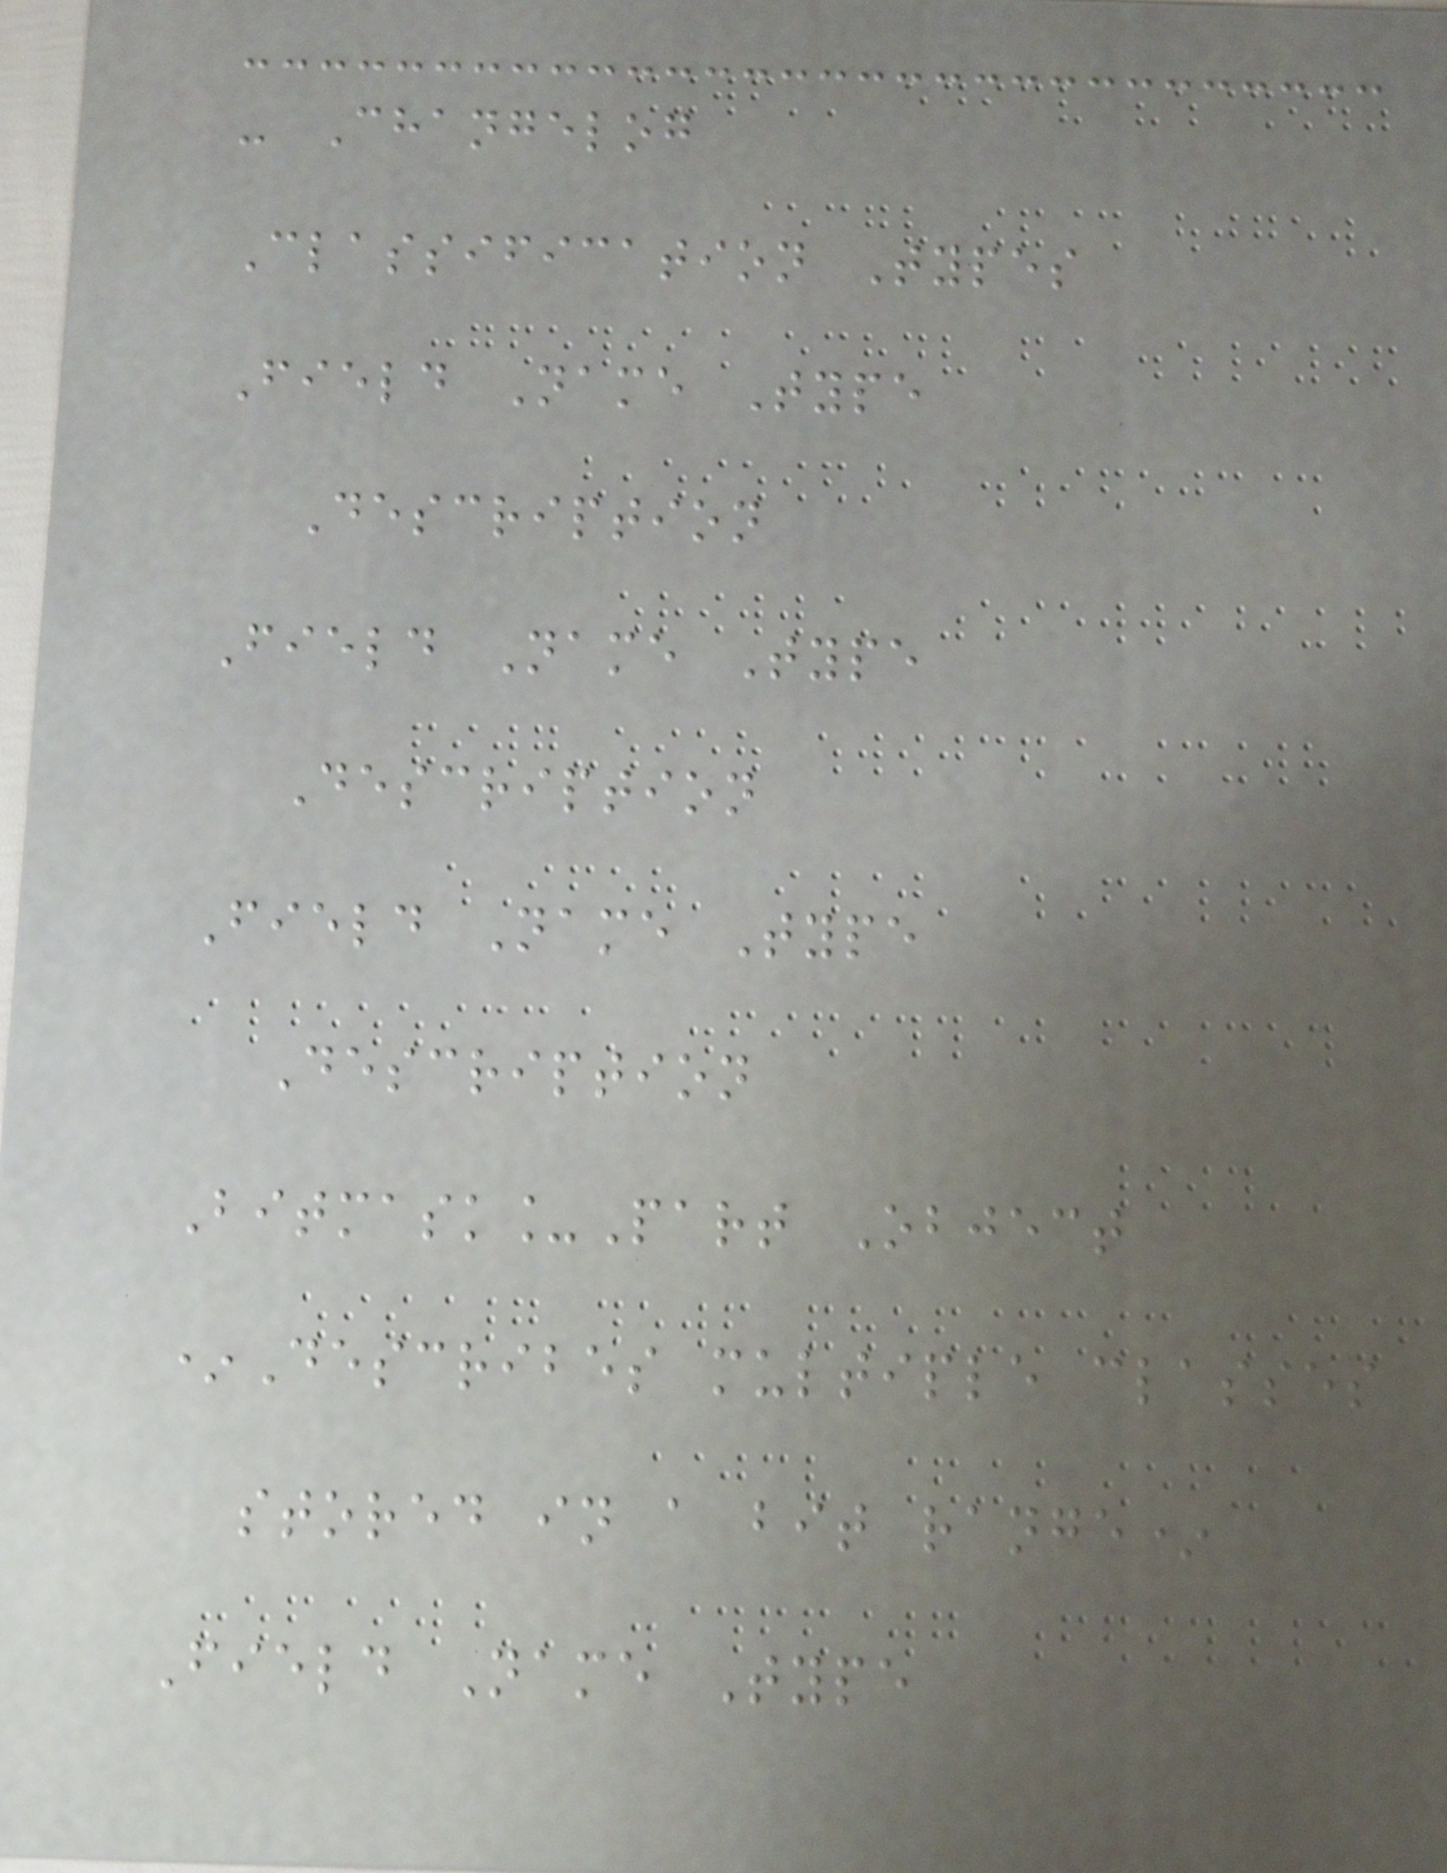- Changelog
Classification Types
Field Name Type
Description
Field Name Type
Description
Field Name Type
Description
Bitmask_Part Object
*Describes multiple classes
stored in a bit range*
Field Name Type
